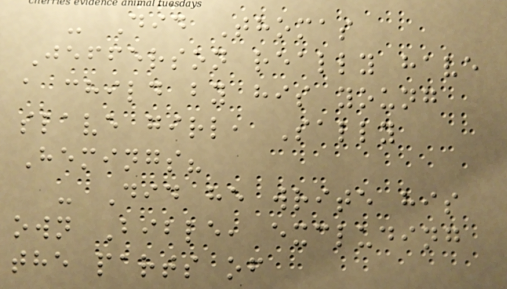- Did Thomas
Jefferson really have
a child by his young
slave girl, Sally
Hemings?
- Did he write his
own Bible, excluding
the parts of
